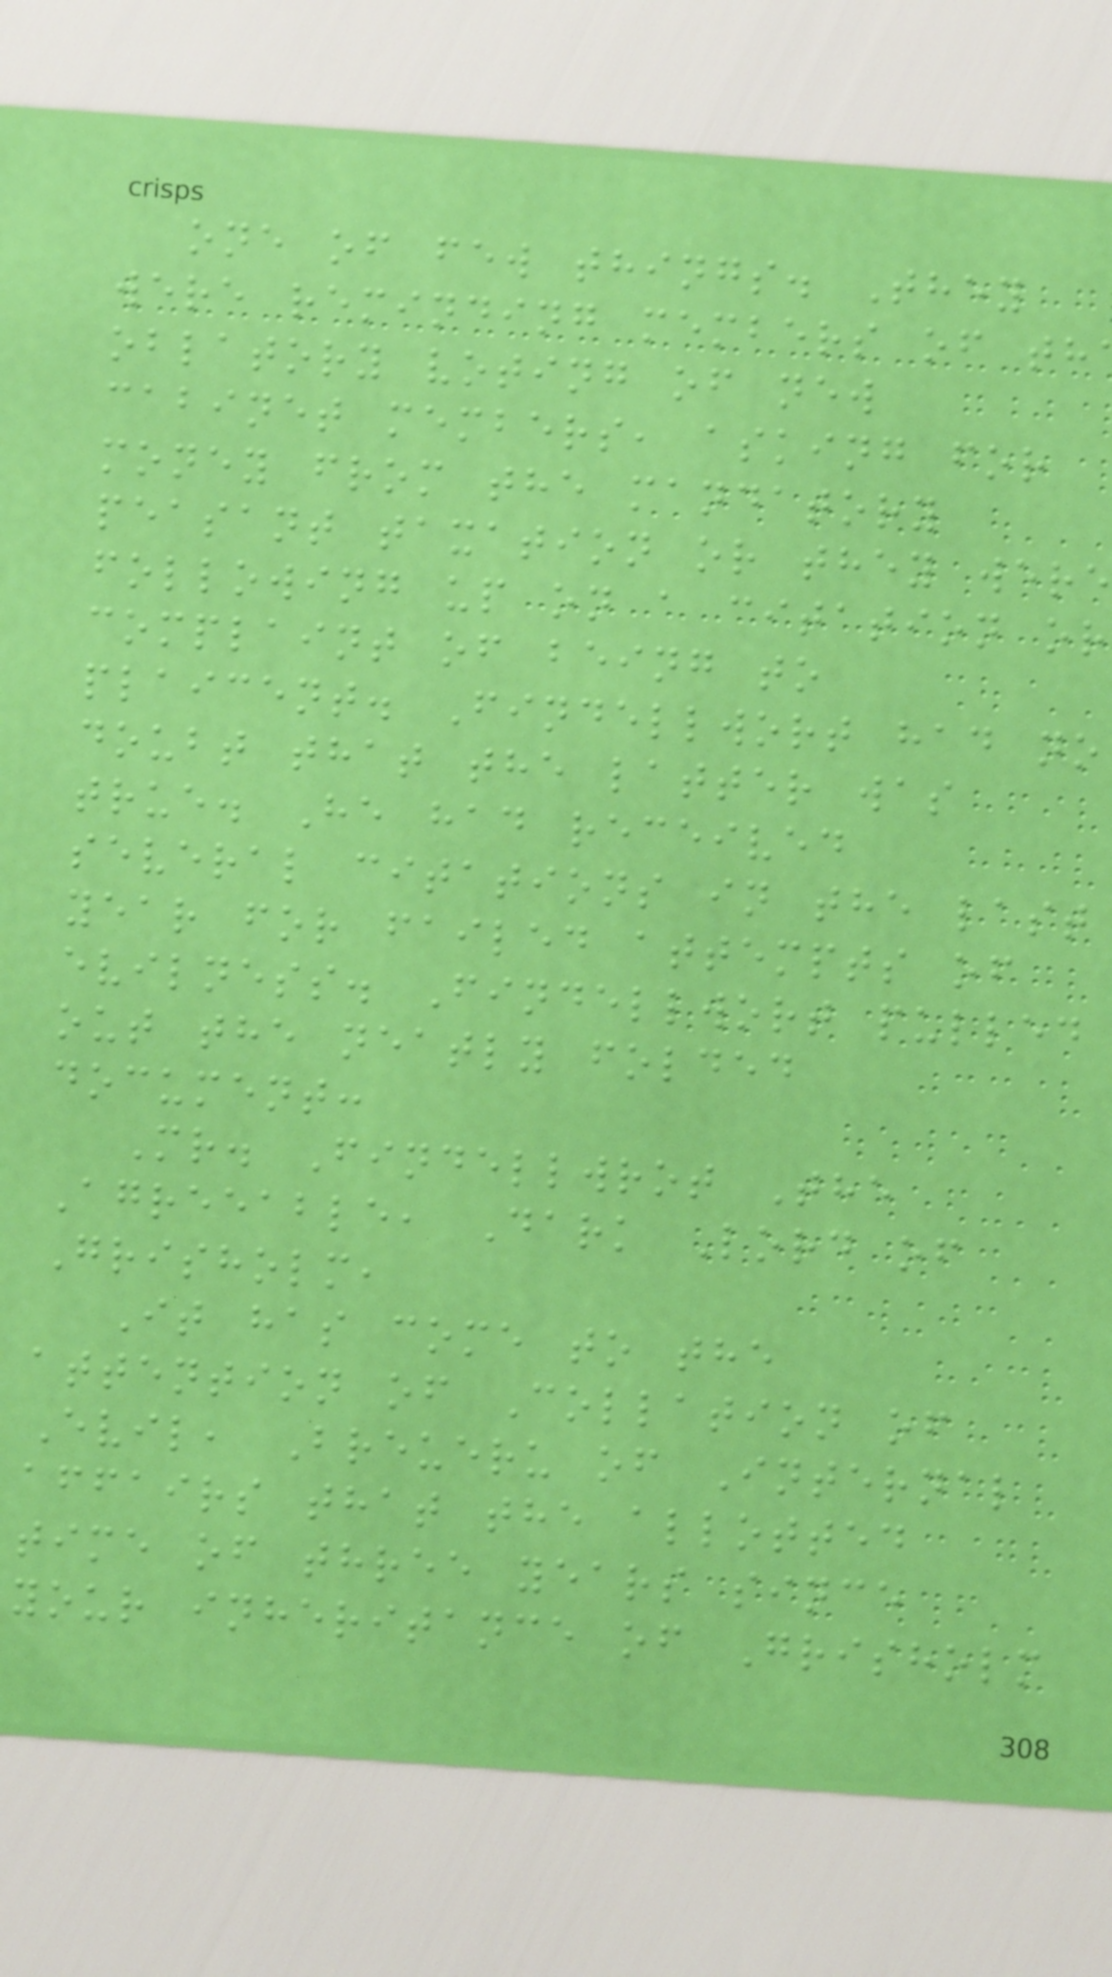one of few things. They
were reminding members of th
oblatory voting of new
cabinet members, asking for
money from the mandatory
peasant taxation or they were
following up on a citation or
complaint of being to
plaicent. Findellwort had no
doubt that the latter was
true. He had received
several citations in the last
year for failed attempts of
evilness. Findellwort pulled
out the neatly folded
document:
Mr. Findellwrot The
Agreeable, Dark Lord of
Grisholm,
It has come to the
attention of Collation of
Evil, Breueru of Internal
affairs that the allotted
time of three years since
your inheritance of Grisholm
